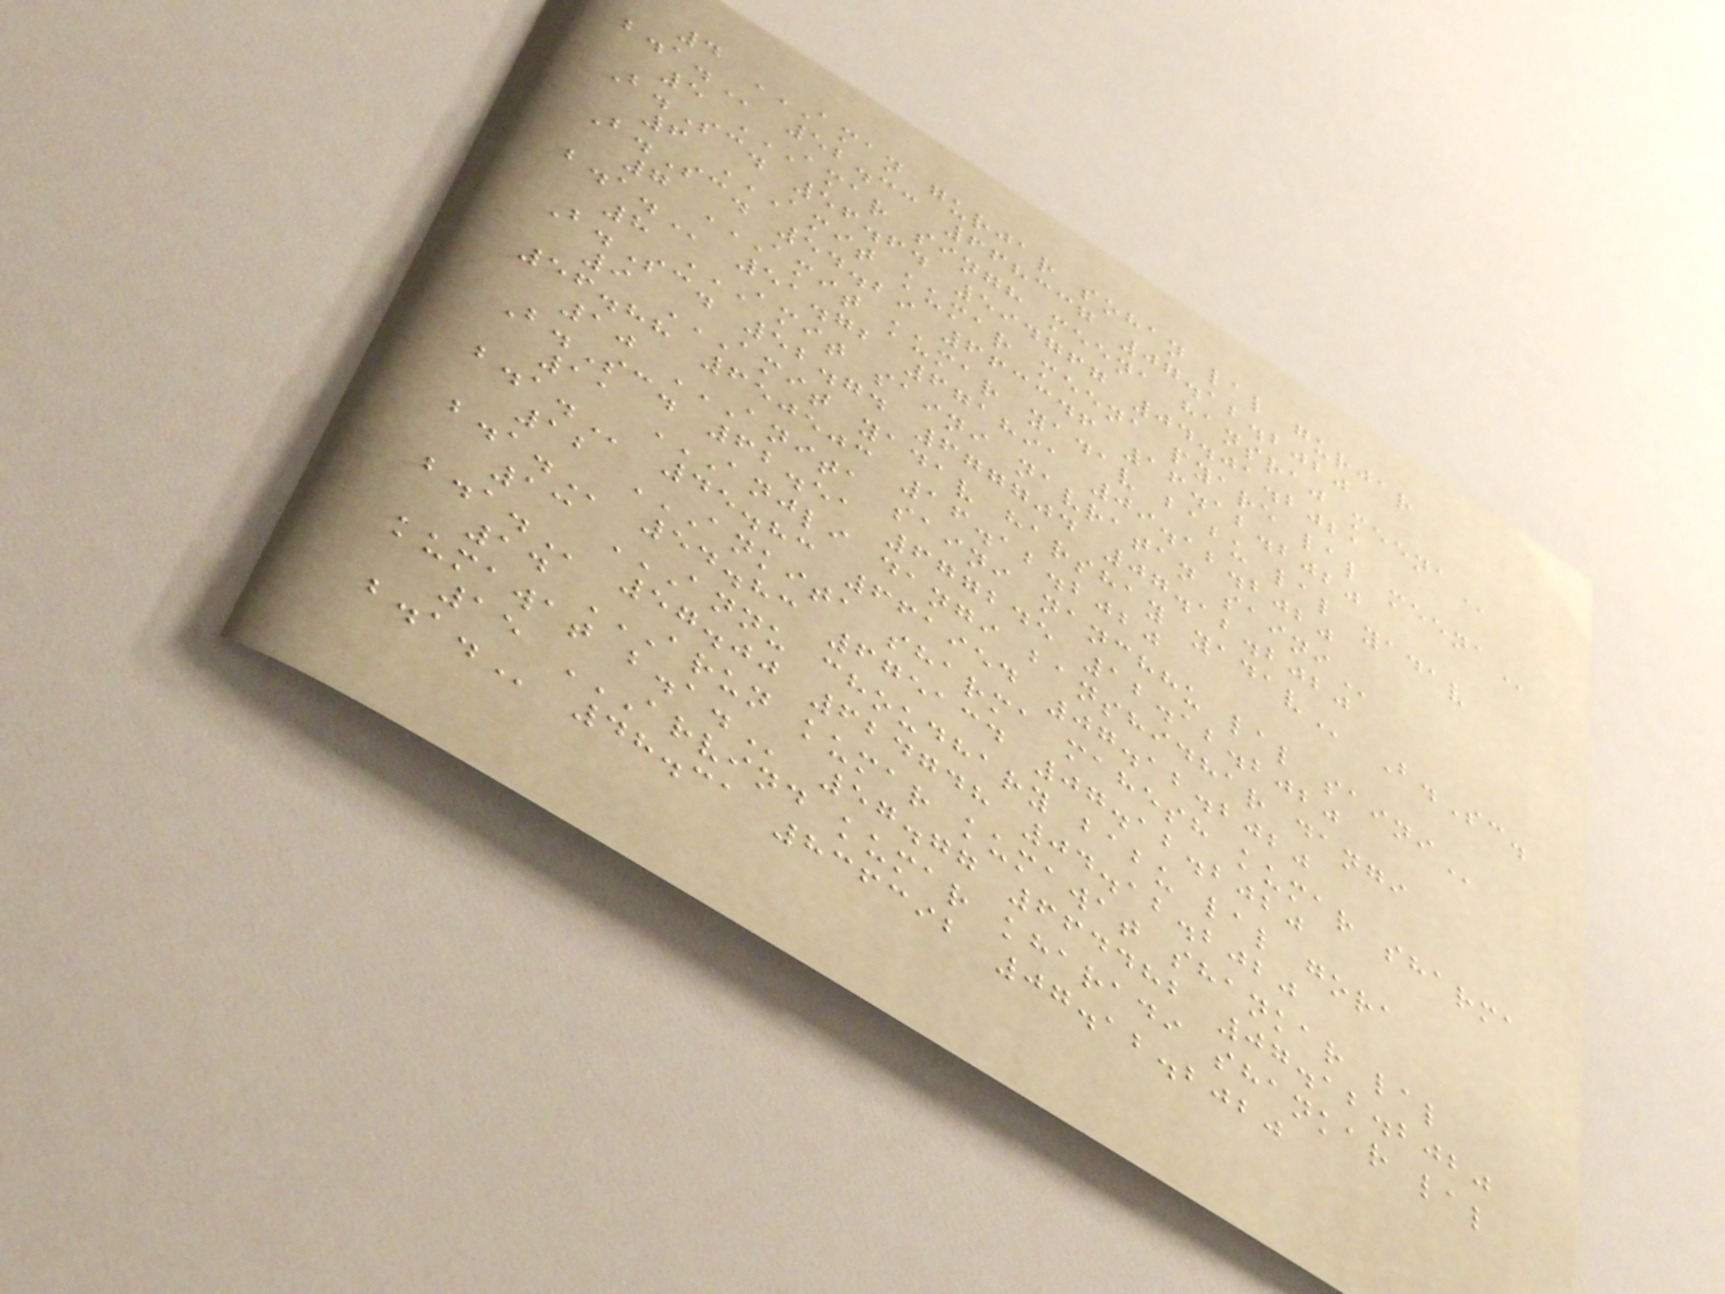4 AMAN GURJAR SOHAN LAL GURJAR
B.A. 52.33 668337 07.12.2020
5 AMAR SINGH MEENA HANSRAJ MEENA
B.Sc. 56.64 594767 04.01.2021
6 AMIT KUMAR MEENA PYARE LAL MEENA
B.Sc. 54.29 663346 16.12.2020
7 AMIT KUMAR YADAV BABU LAL YADAV
B.A. 51.72 671891 09.12.2020
8 AMIT SAINI NAVRATAN SAINI
B.Sc. 52.74 677704 07.12.2020
9 AMIT YADAV HARSHAY YADAV B.Sc.
56.88 650503 16.12.2020
10 ANITA SAINI NANCHHU LAL SAINI
B.Sc. 62.51 677245 12.12.2020
11 ANJLI DANGI BANSHIDHAR DANGI
B.A. 45.83 661954 07.12.2020
12 ANKITA SHARMA MAHESH KUMAR SHARMA
B.A. 54.83 675134 07.12.2020
13 ANNU CHOUDHARY BABU LAL GORA
B.A. 57.00 624748 04.12.2020
14 ARUN KUMAR KUMAWAT SHANKAR LAL
KUMAWAT B.A. 57.77 664482 07.12.2020
15 ARVIND KUMAR KHARADI SHANKAR LAL
B.A. 48.31 836392 07.12.2020
